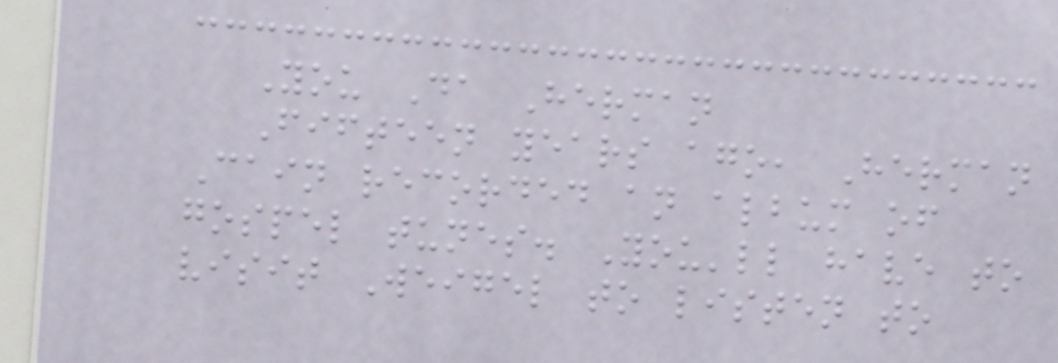You Da Herman
Fifteen years ago, Herman
Cain recorded an album of
gospel tunes. You'll have to
visit Weigel to listen to
